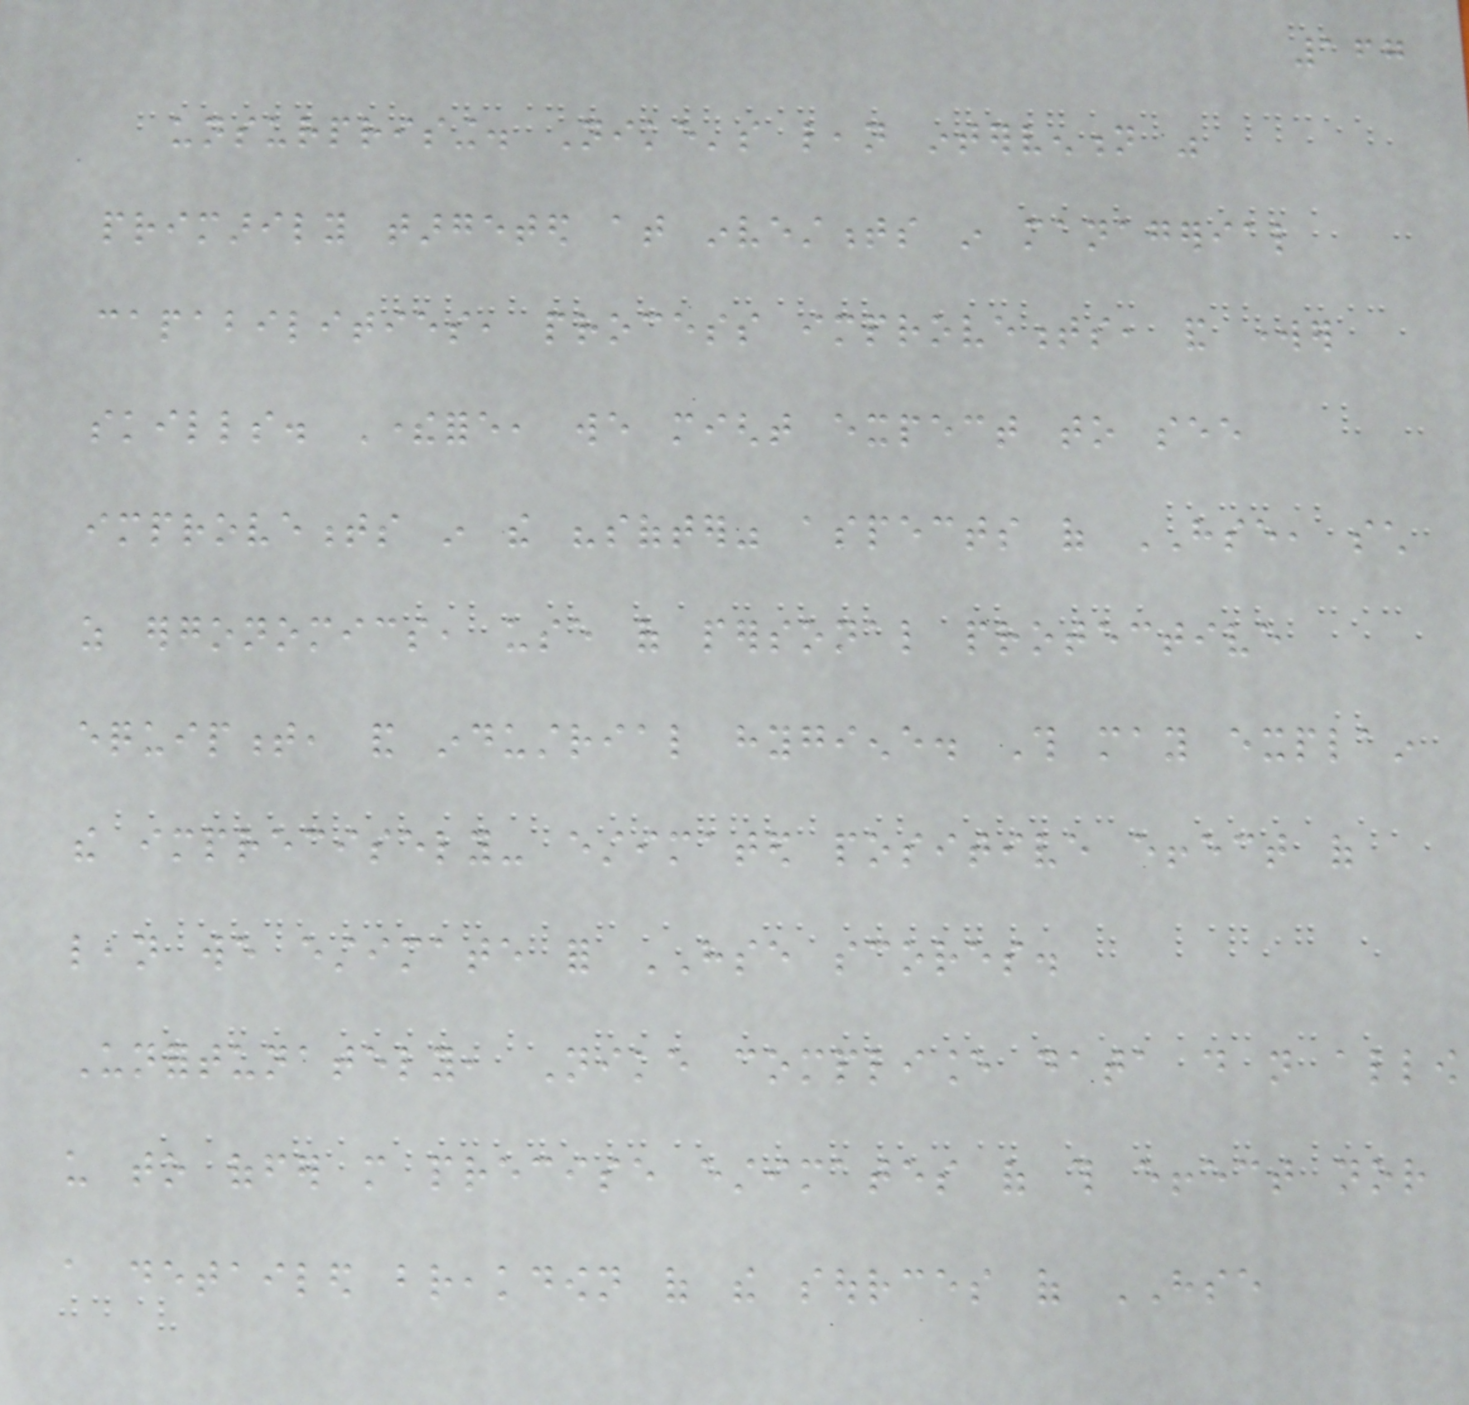167
unsurprising. Nike's lean intervention was
primarily targeted at investments in managerial
capabilities, process improvements, and worker
skills. Therefore, we might expect to see
improvements in the "softer" aspects of HSE, such
as ergonomics, use of personal protective
equipment, and industrial hygiene. This may explain
the imprecisely- estimated positive effect of
lean we estimate for HSE scores.
Unfortunately, Nike compliance data do not allow
us to offer more precise estimates of this effect nor
a detailed breakdown of the sources of HSE
